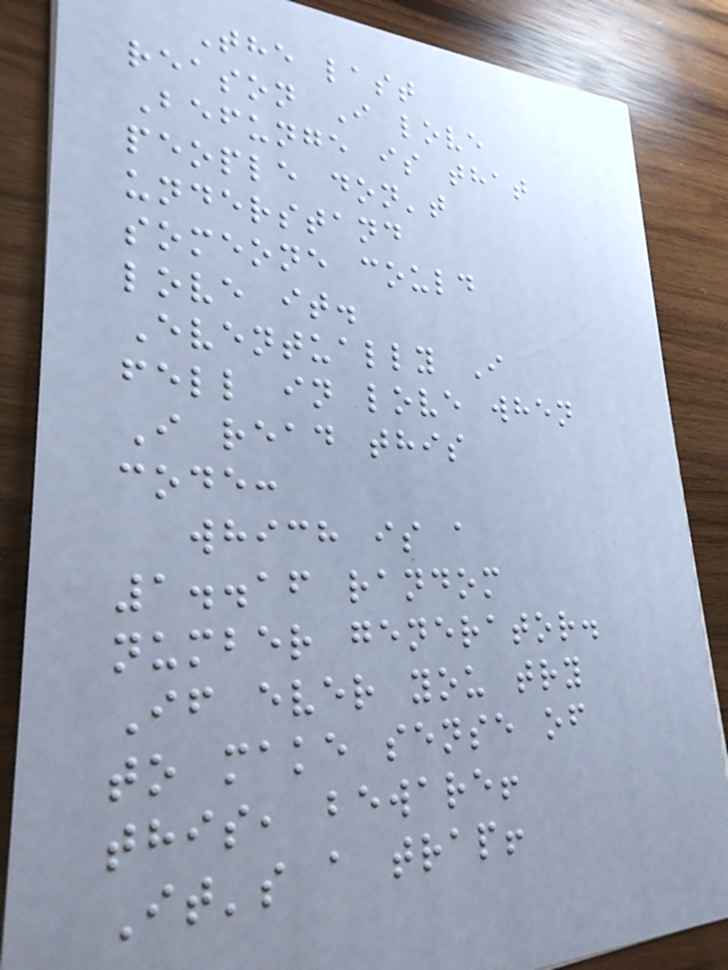The last
reason I love
Befunge is that
people don't
understand
someone could
love it.
Eventually I
fell in love when
I read this
code:
which is a
1..16 random
number generator.
If ever you try
to make sense of
this, beware!
It's a trap!
